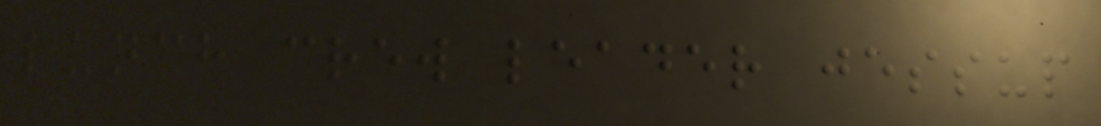lunch crew leader jessup
